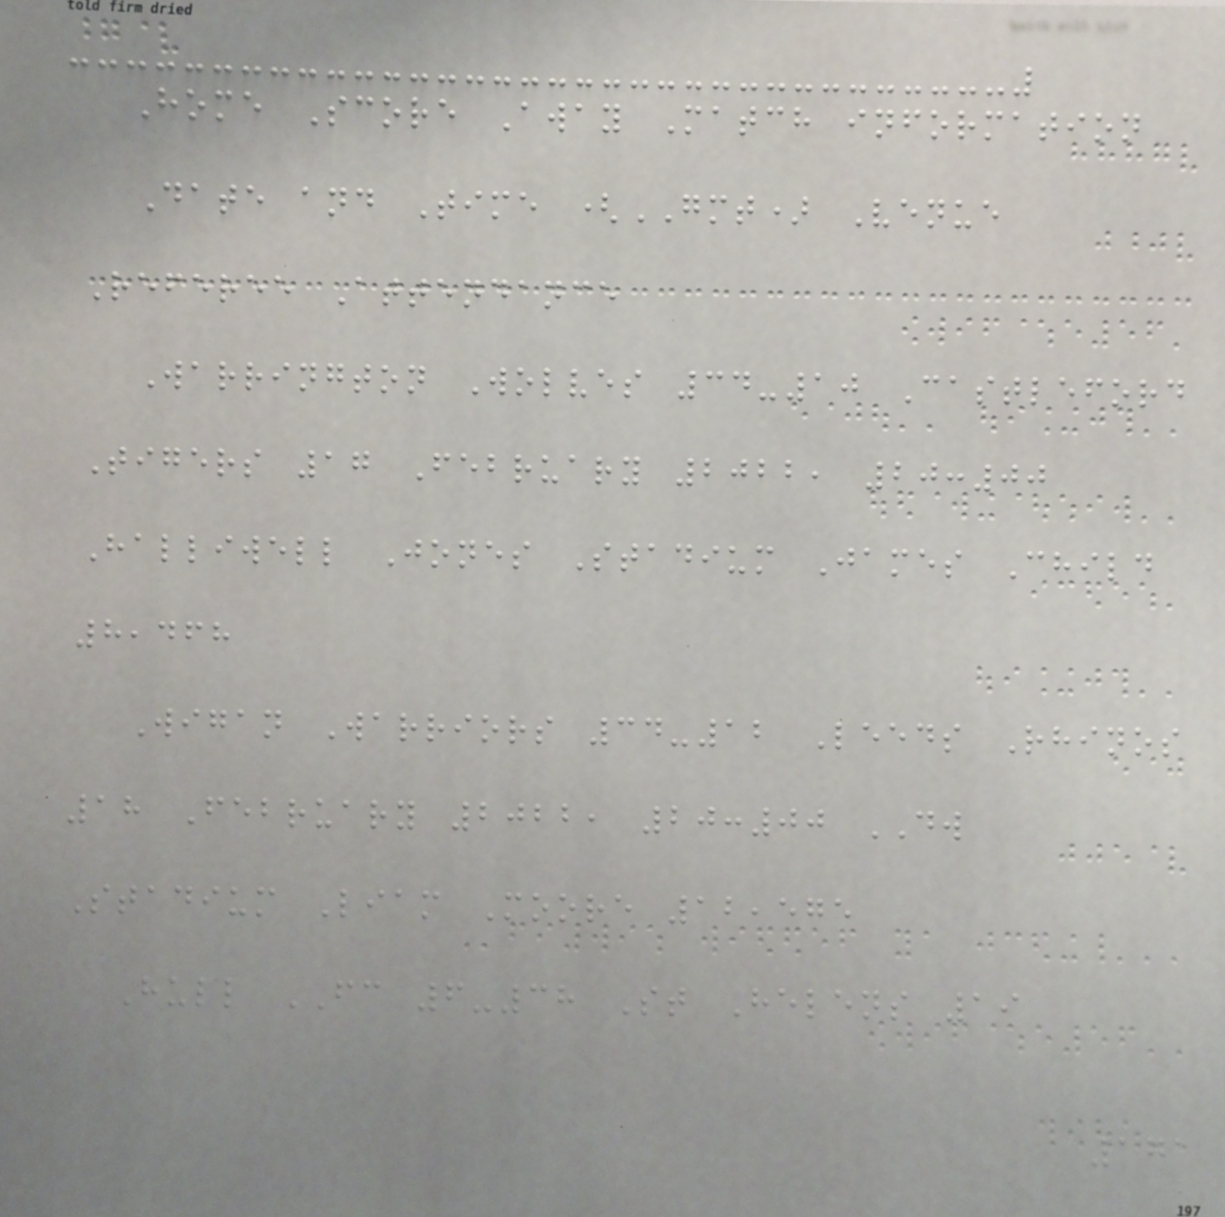Home Score Away Match information
Date and Time (GMT) Venue
Referee Attendance
Warrington Wolves 34-10 Castleford
Tigers 17 February 2022, 20:00
Halliwell Jones Stadium James Child
8,468
Wigan Warriors 34-12 Leeds Rhinos
18 February 2022, 20:00 DW
Stadium Liam Moore 12,575
Hull FC 6-38 St Helens 19
171
